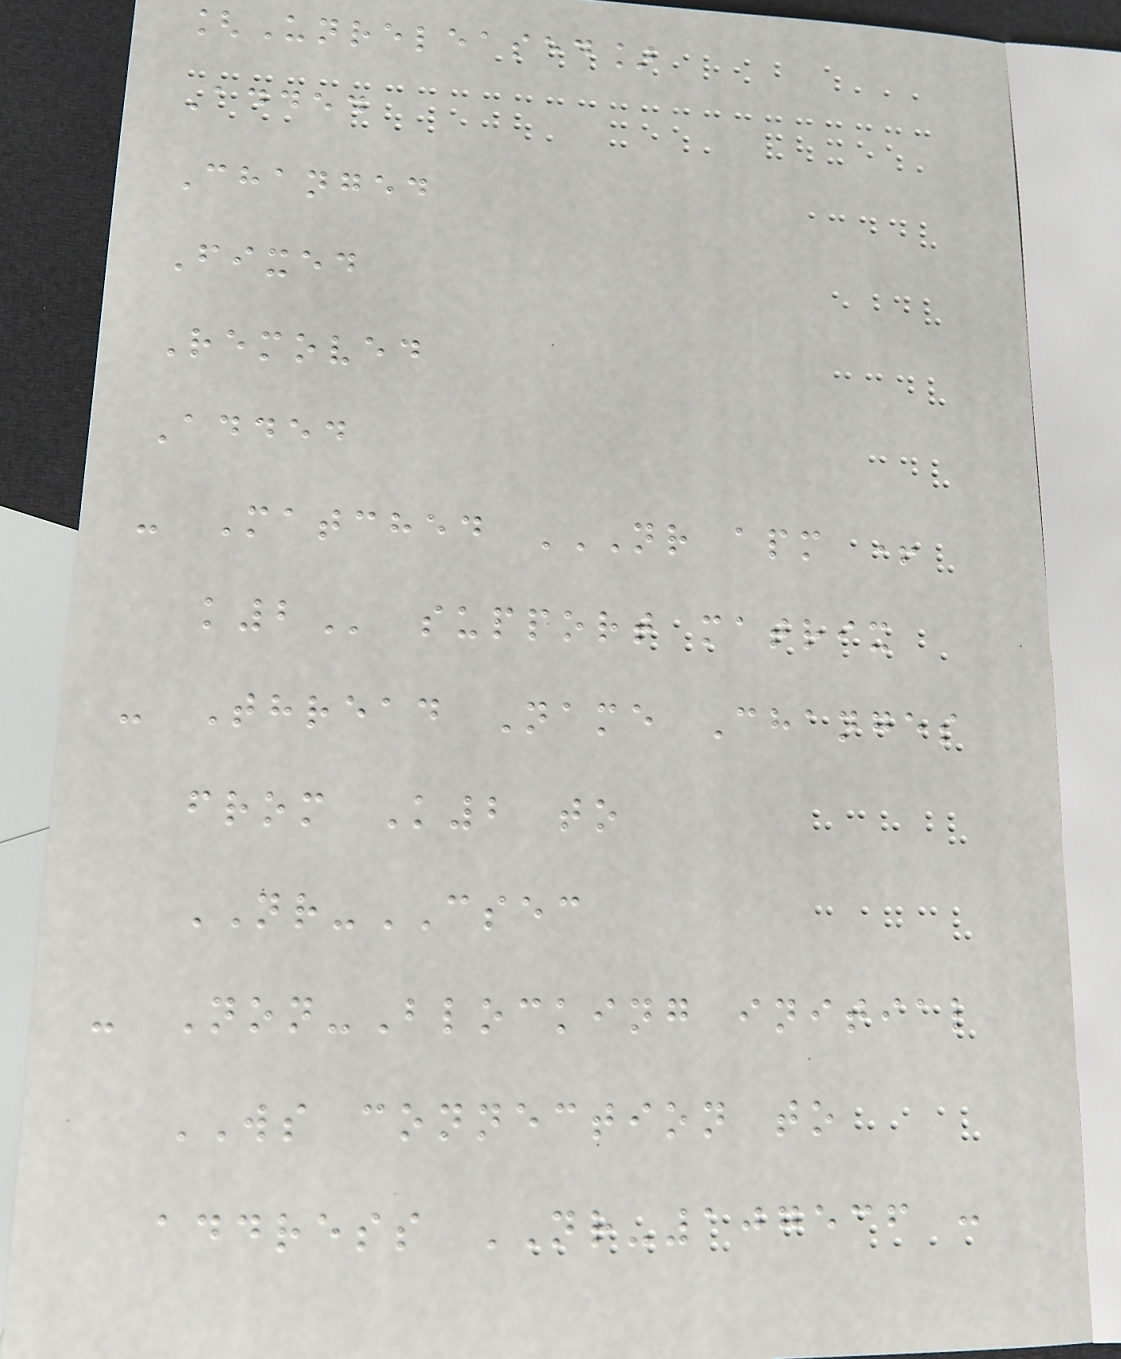[Unreleased]
Added
Changed
Fixed
Removed
Added
- Matched NR APM +
K2 support matrix
- Thread Name Changes
from K2 to
NR-CSEC
- Non-Blocking initial
WS connection to
address NR-107536 :
